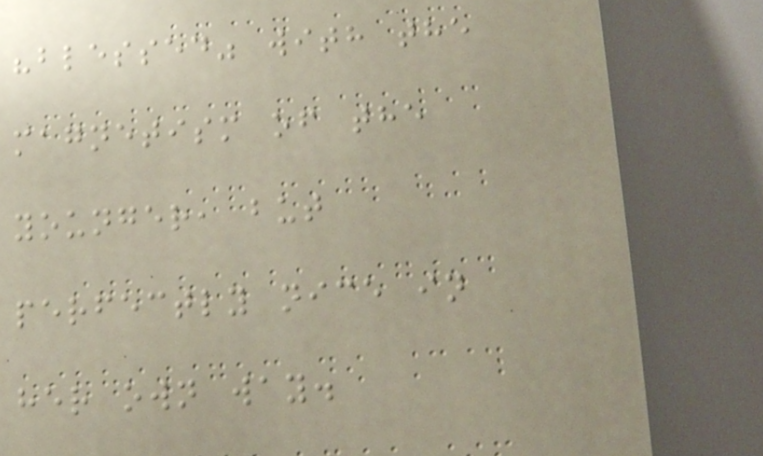"blessed" with the
magnetism of the
younger, but
perfectly nice in
her own way.
